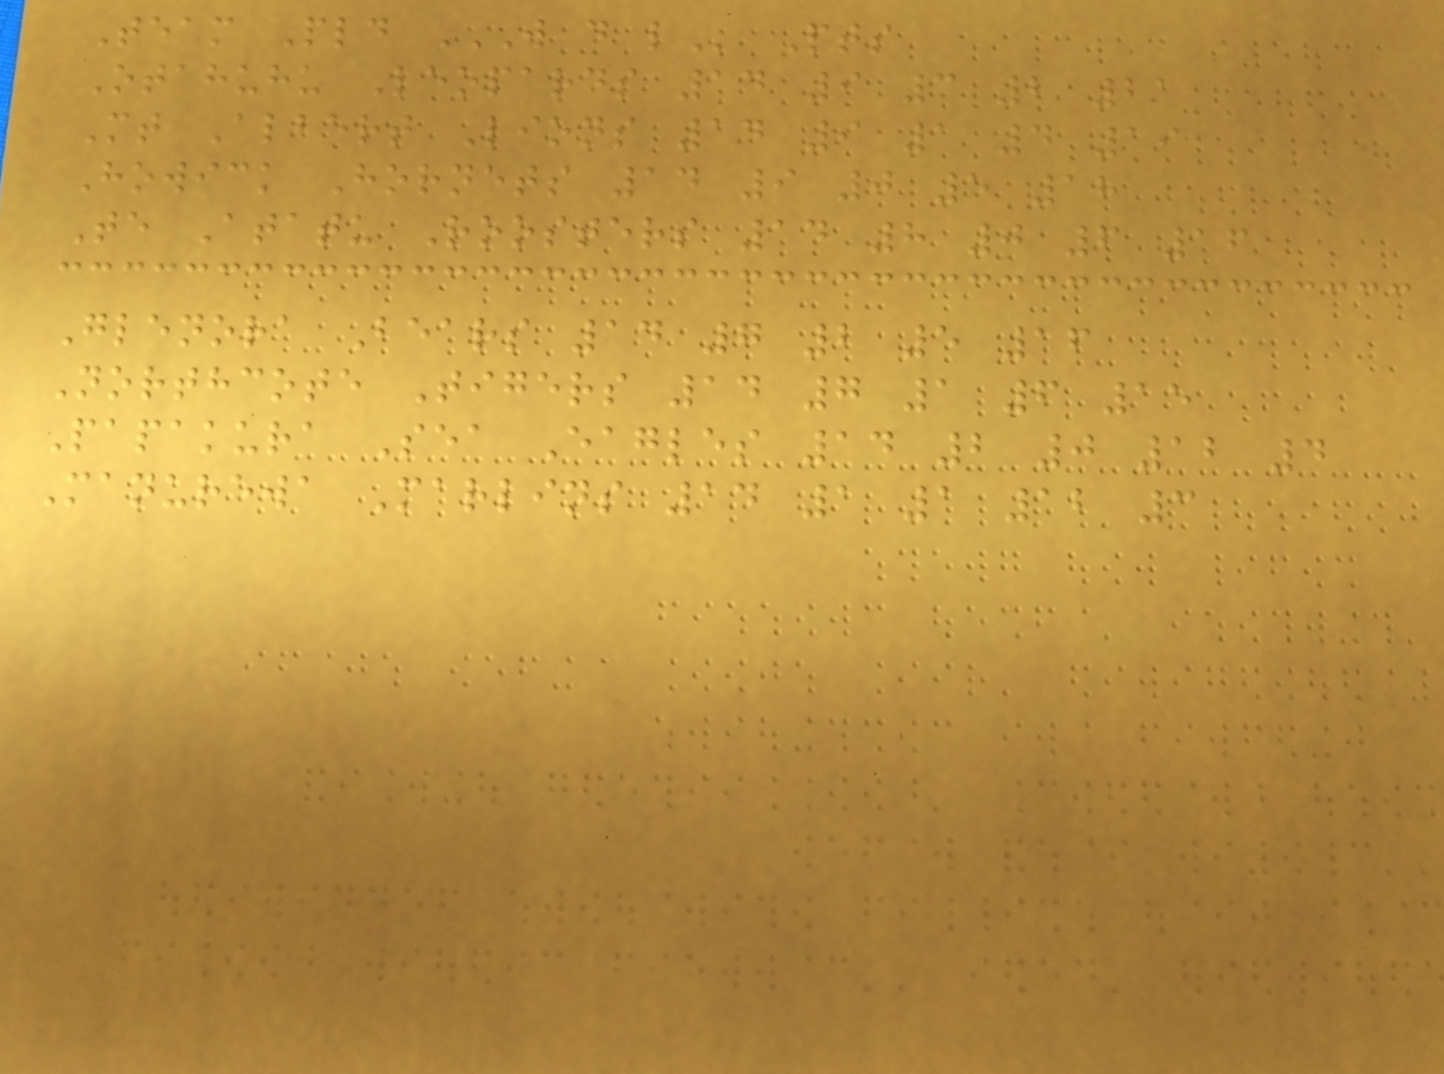Team Pld W D L Pts
Otahuhu Leopards 14 9 3 2 21
Mt Albert Lions 14 9 1 4 19
Howick Hornets 14 9 0 5 18
Te Atatu Roosters 14 8 0 6 16
Glenora Bears 14 7 2 5 16
Northcote Tigers 14 7 1 6 15
Papakura Sea Eagles 14 2 0 12 4
Manurewa Marlins 14 1 1 12 3
